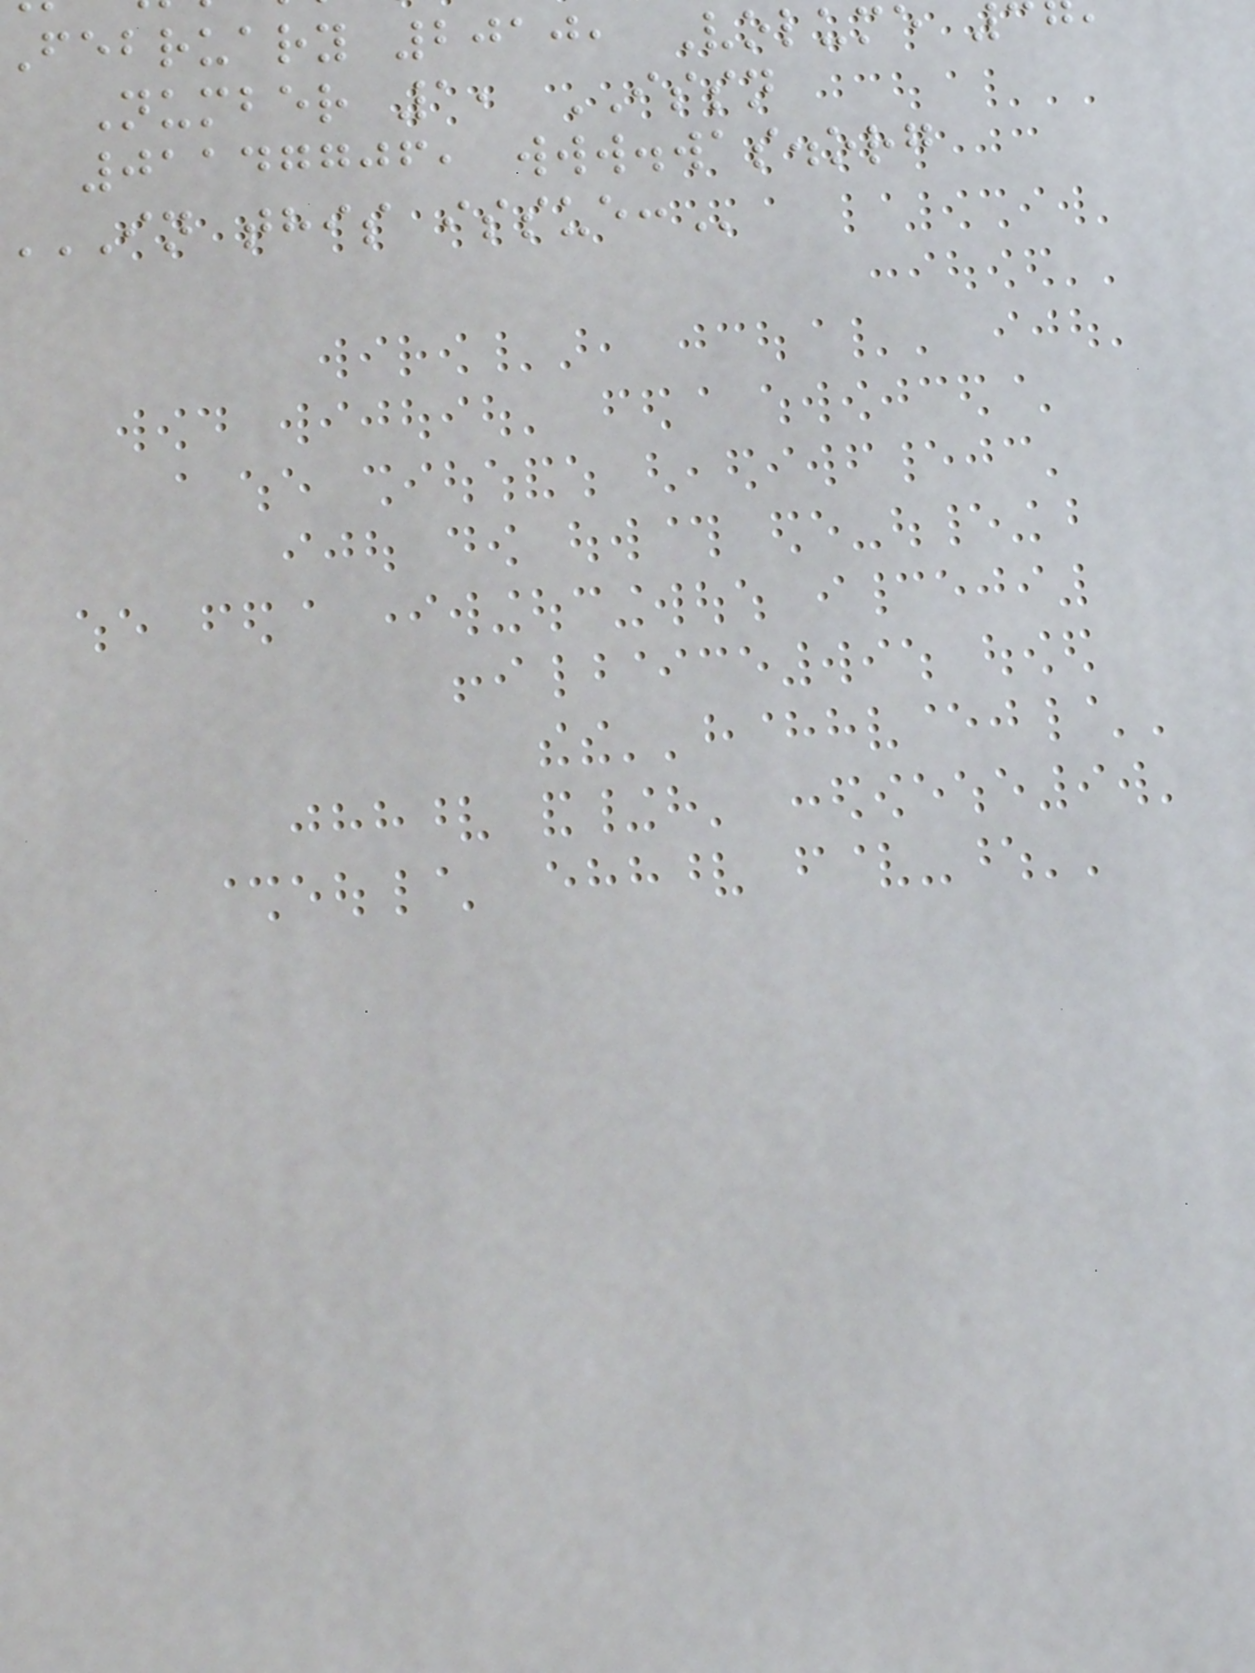February 2010, Volume
Number 1, ISSN
01147706, www.was.org
IN this
